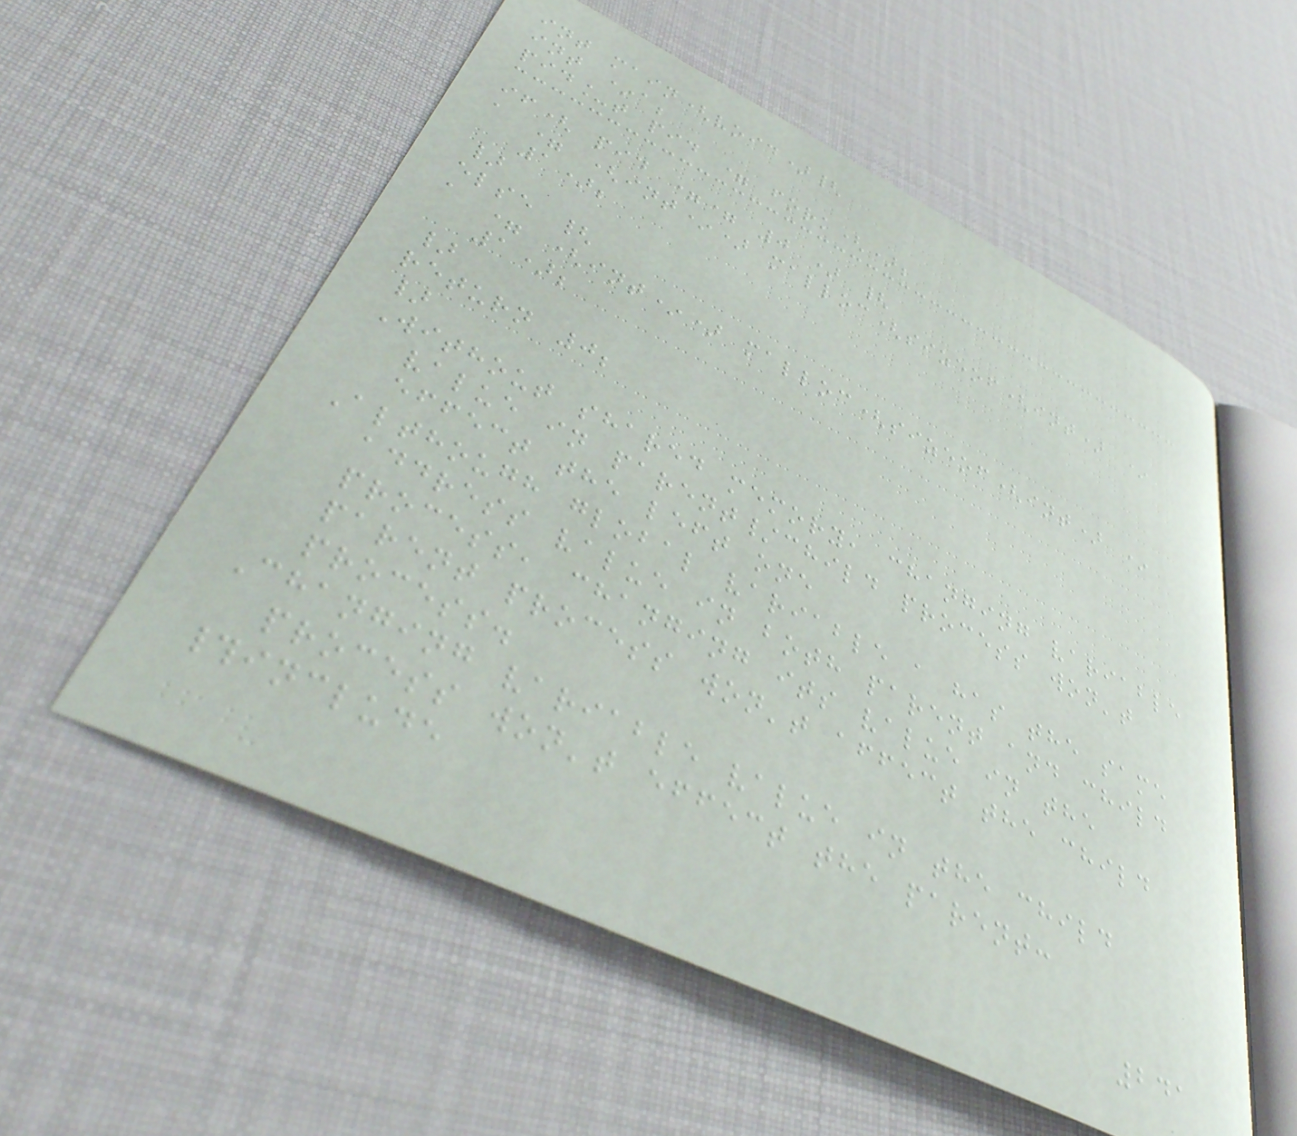int main(void){
int *a;
pid_t pid = fork();
if( pid == 0 ) {
a = (int*) malloc(sizeof(int) *
1);
}
else {
a = (int*) malloc(sizeof(int) *
1);
}
return 0;
}
Without shared memory, changing variable
value in parent/child process won't
effect the left one
Although global variable a has the same
address value in both parent and child
process, changing its value in the
parent process won't affect the child
process.
Changing variable value in the child
process won't effect the parent:
#include
241
